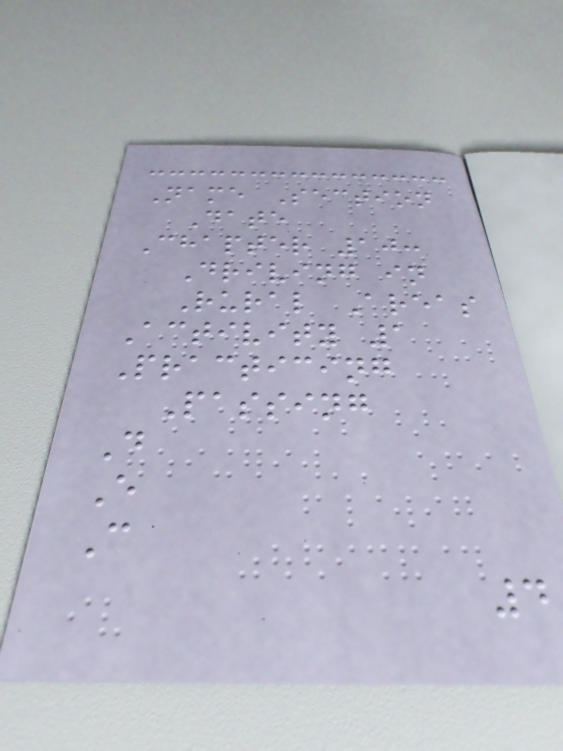Name Section
Date
Chapter 10:
Driving in
Rural Areas
Activity 1
Practicing
Passing
D
E
C
4
